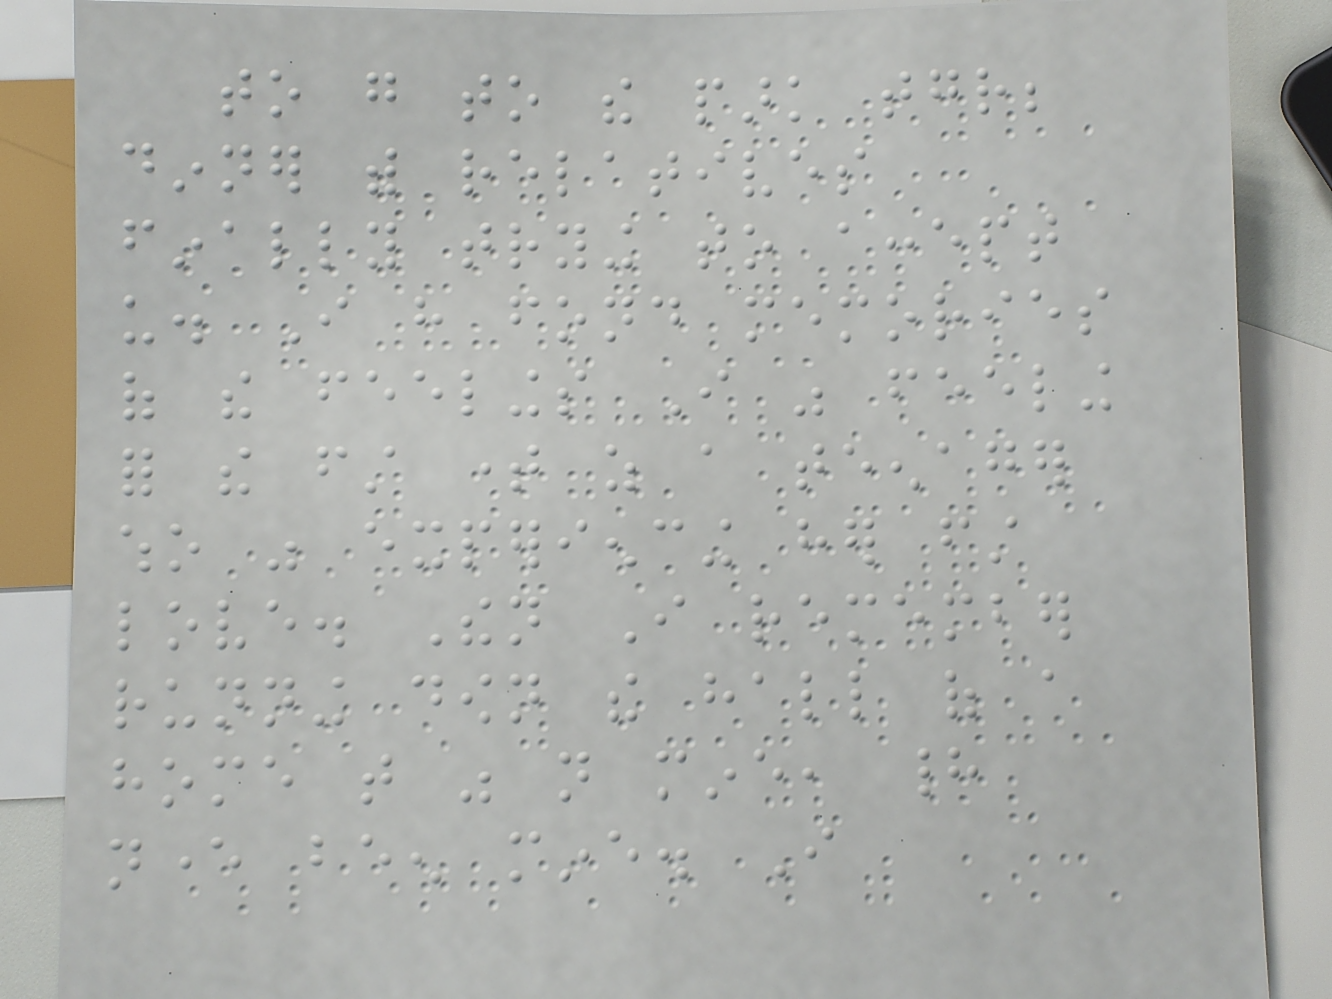to go to the park together;
dinner with relatives
finally trying to accept
us. I have fond memories
of the feelings I was feeling
for the first time as a teenager
who was experiencing her first
love. Then I remember
running down the hall of a
home that was not mine, had
never been mine. I
